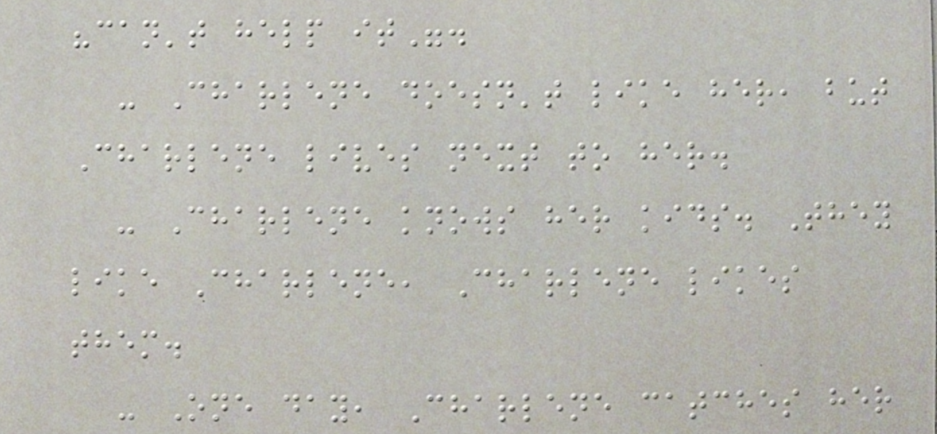"can't help it".
- Charlene doesn't like her, but
Charlene lives next to her.
- Charlene knows her kids. They
like Charlene, Charlene likes
them.
- One day, Charlene catches her
